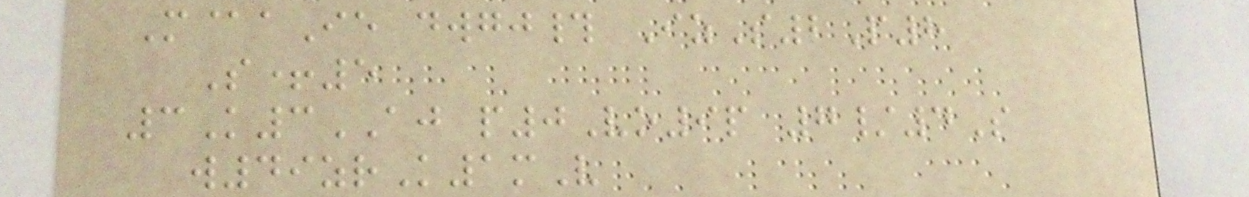M@aIe dwgj# IzS2P8
S+5
3K3AJ p0Vo9p 7/4S
w49zrK1mV
